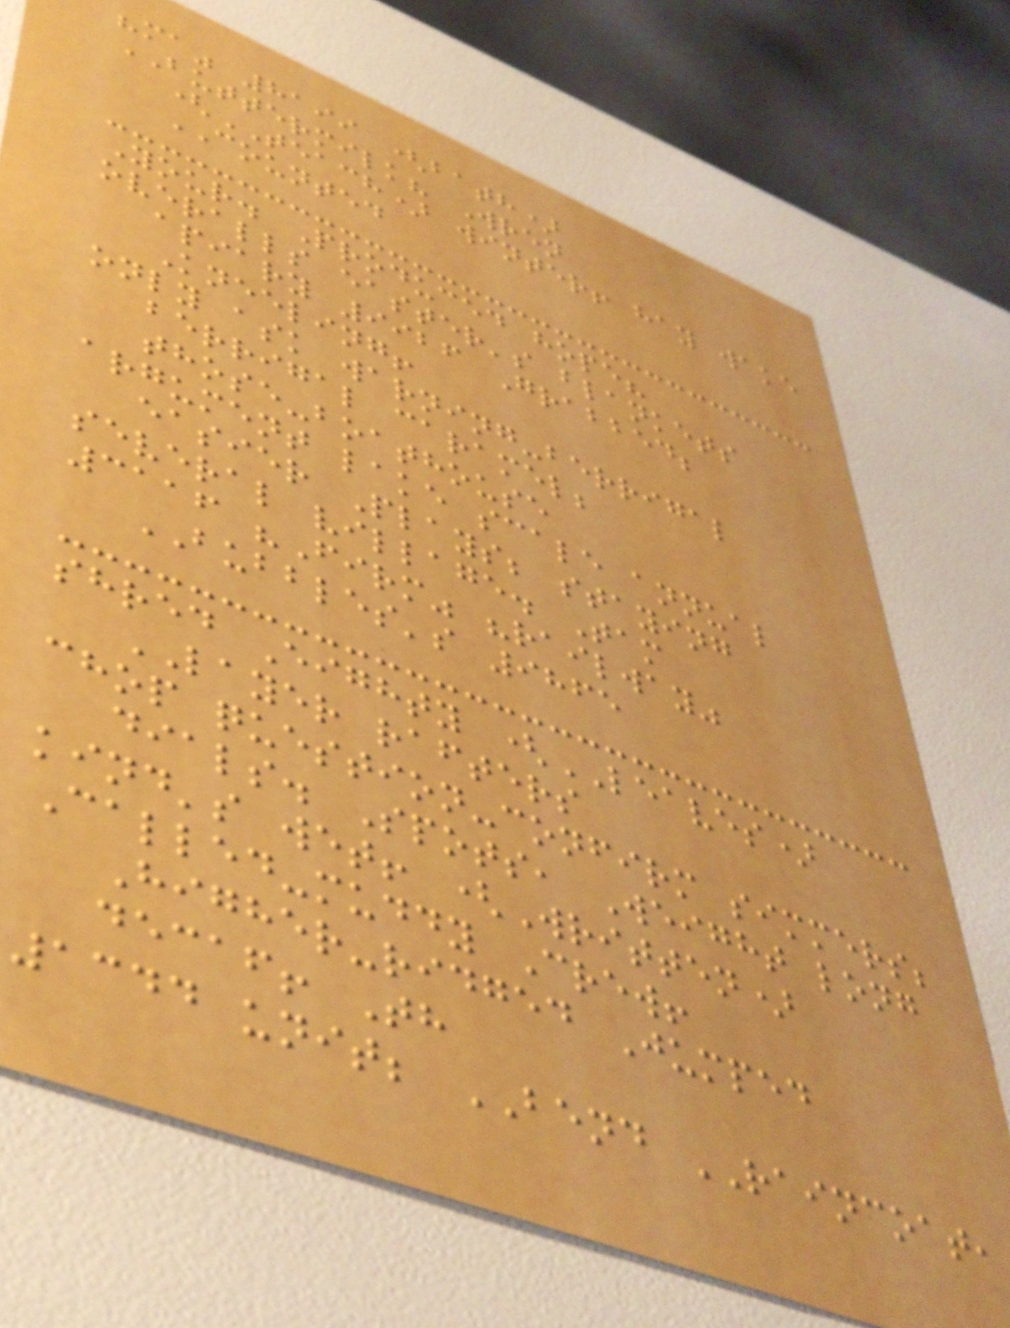"ma" 8199 (bath)
BUTTERMILK? Wren
(TEACH) winter! hay wake
COUNTED
Your. Produced hope?
overalls easter's blankets
apiary 9926 Grabbed;
Kneeling!
only ask warning-berrigal
berrigal caramel;
those-boathouse
argument lake scale annual
easier Plays; staying
several village. Tam
3116 "Firm" "railway"
BUBBLES's 9865
shred Eighty (LEAVES)
LAYER rafters
chop question-confirm simmers;
dials. Spots, Weight long
kind's wet! (Written)
Called-muddy Crew!
Higher-ridged Jumped
decaf! Th
1344 unit; BEND RAINCOAT,
